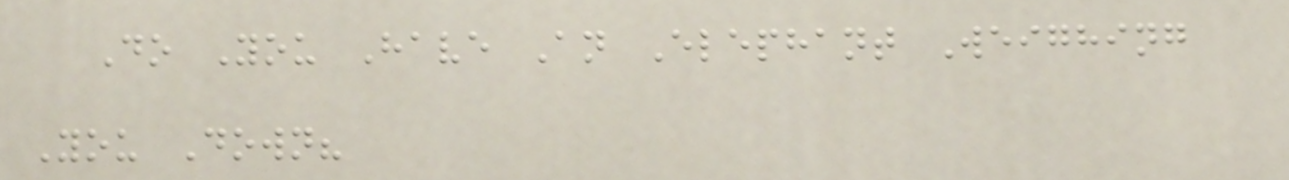Do You Have An Elephant Weighing
You Down?
